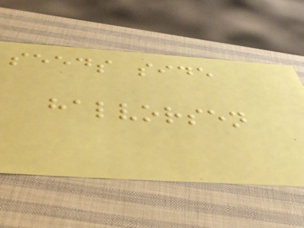seeds side
halvorsen
